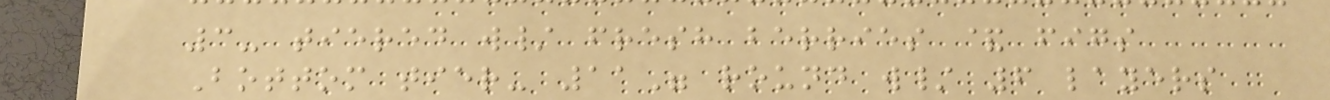3- tiered w/ fresh berries & figs
Bottom tier- 11" round w/ 6 layers
